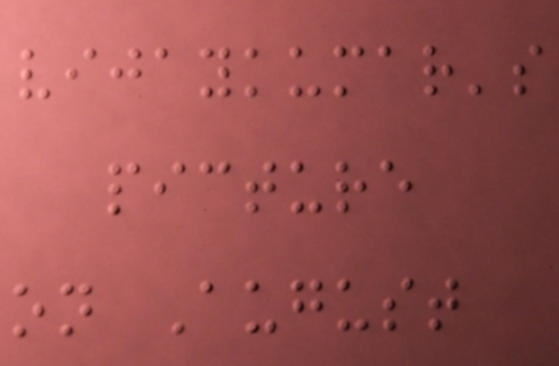vijaykumar's
picture
on August
